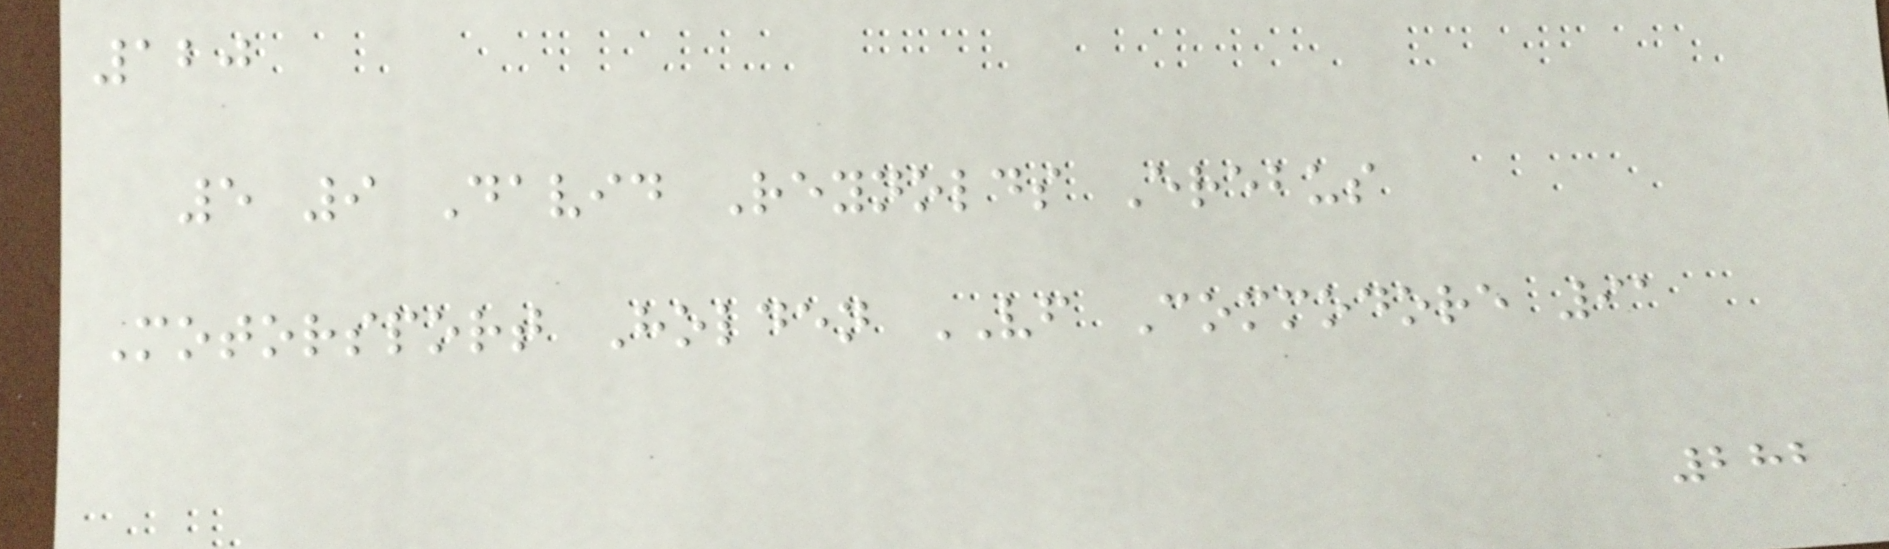120
5 9 David Reynolds Erebus
Motorsport Holden VF Commodore 91
282
